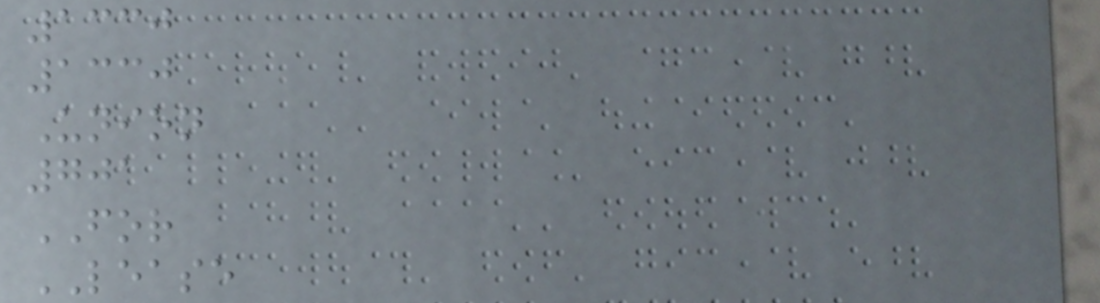1330
1330
Union
701
FOR
LEASE
